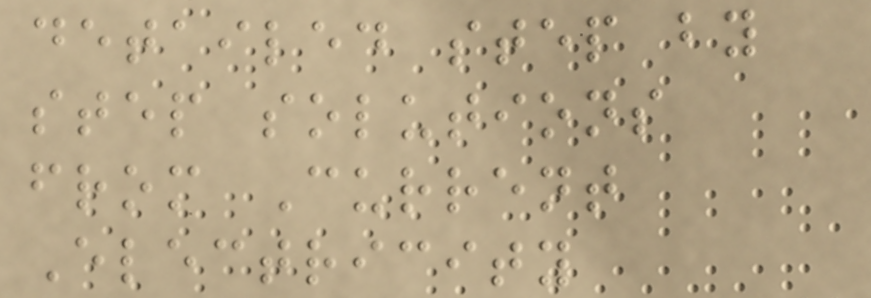detailed step by
step solutions
from Current
Electricity
